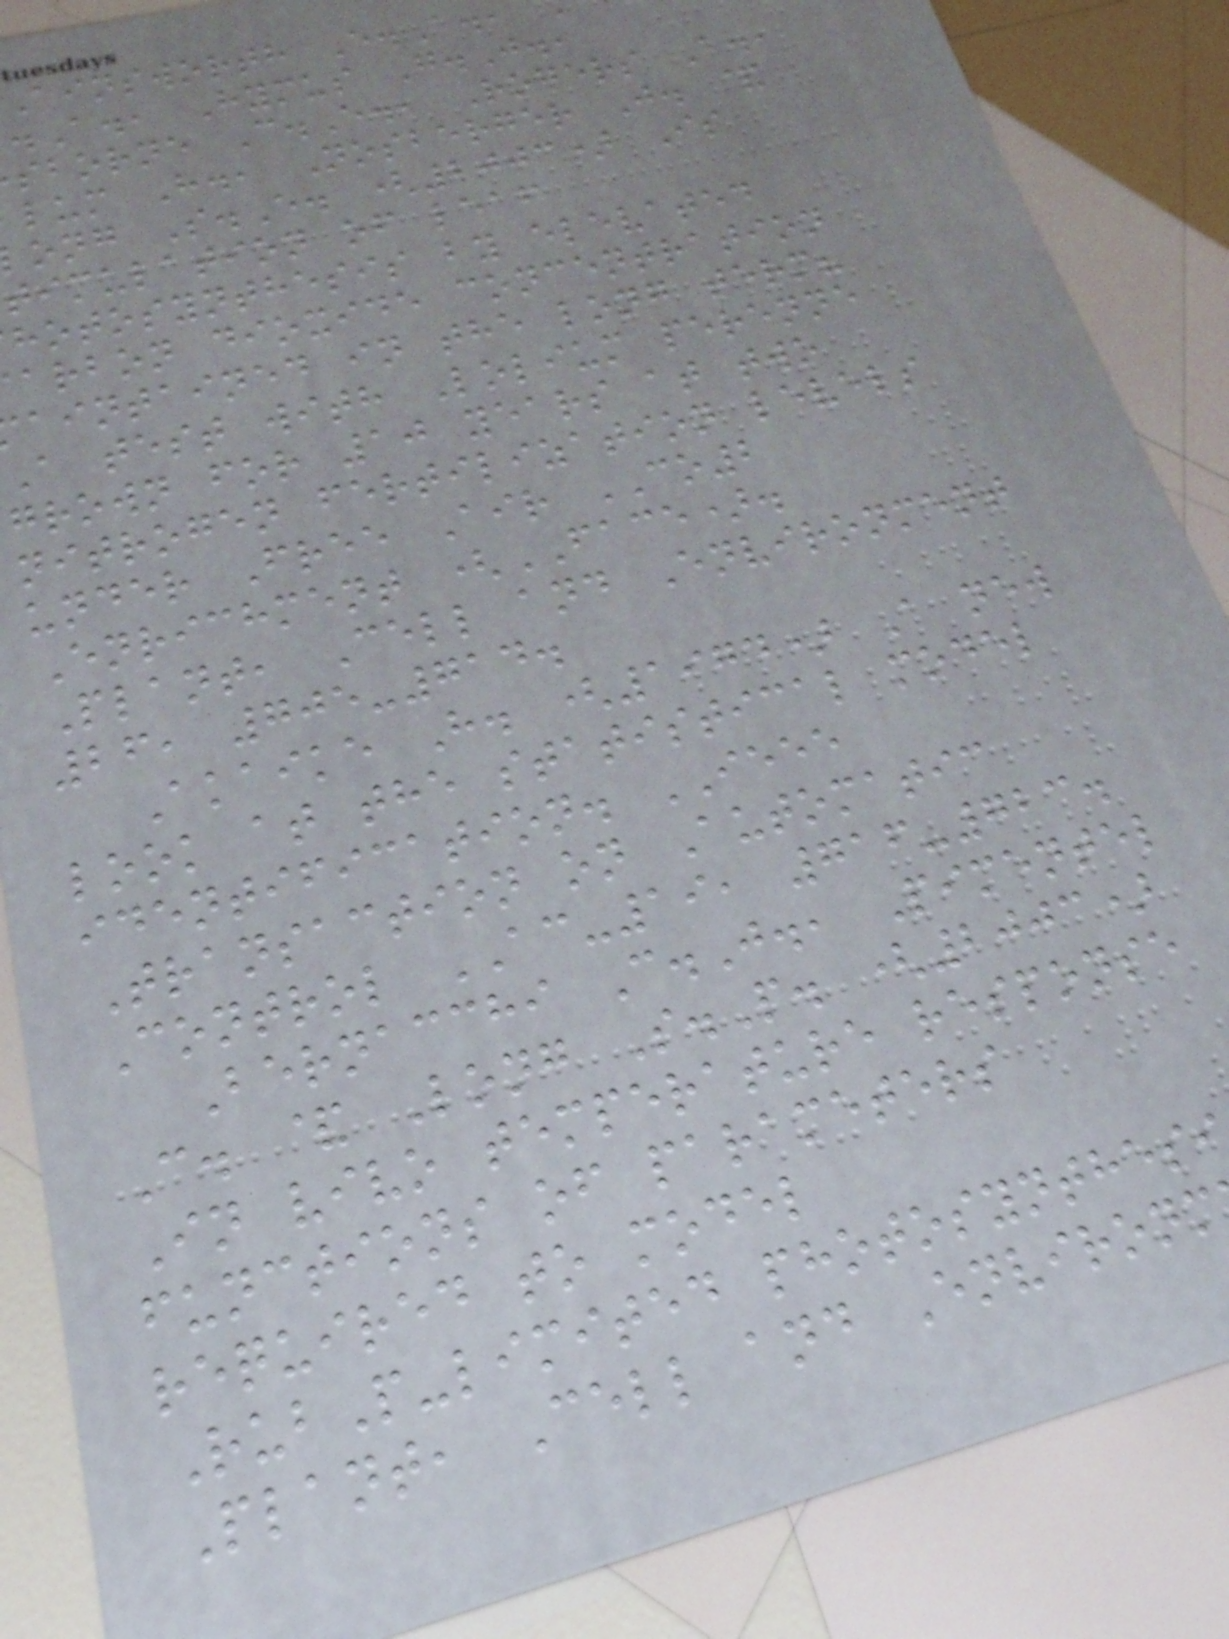Ainsworth E.A.,
.A., Hymus G.J.,
sborne C.E., Rogers A.,
lum H., Nosberger J. &
ong S.E. (2003) Is
timulation of leaf
hotosynthesis by elevated
arbon dioxide concentration
aintained in the long term?
A test with Lolium perenne
grown for 10 years at two
nitrogen fertilization levels
under Free Air CO2
Enrichment (FACE).
Plant, Cell and Environment
26, 705-714.
Akaike H. (1974) A new
look at the statistical model
identification. IEEE
Transaction on Automatic
Control AC-19, 716-723.
Bernacchi C.J., Pimentel
C. & Long S.P. (2003)
In vivo temperature response
functions of parameters
required to model
RubP-limited photosynthes
Plant, Cell and Environm
